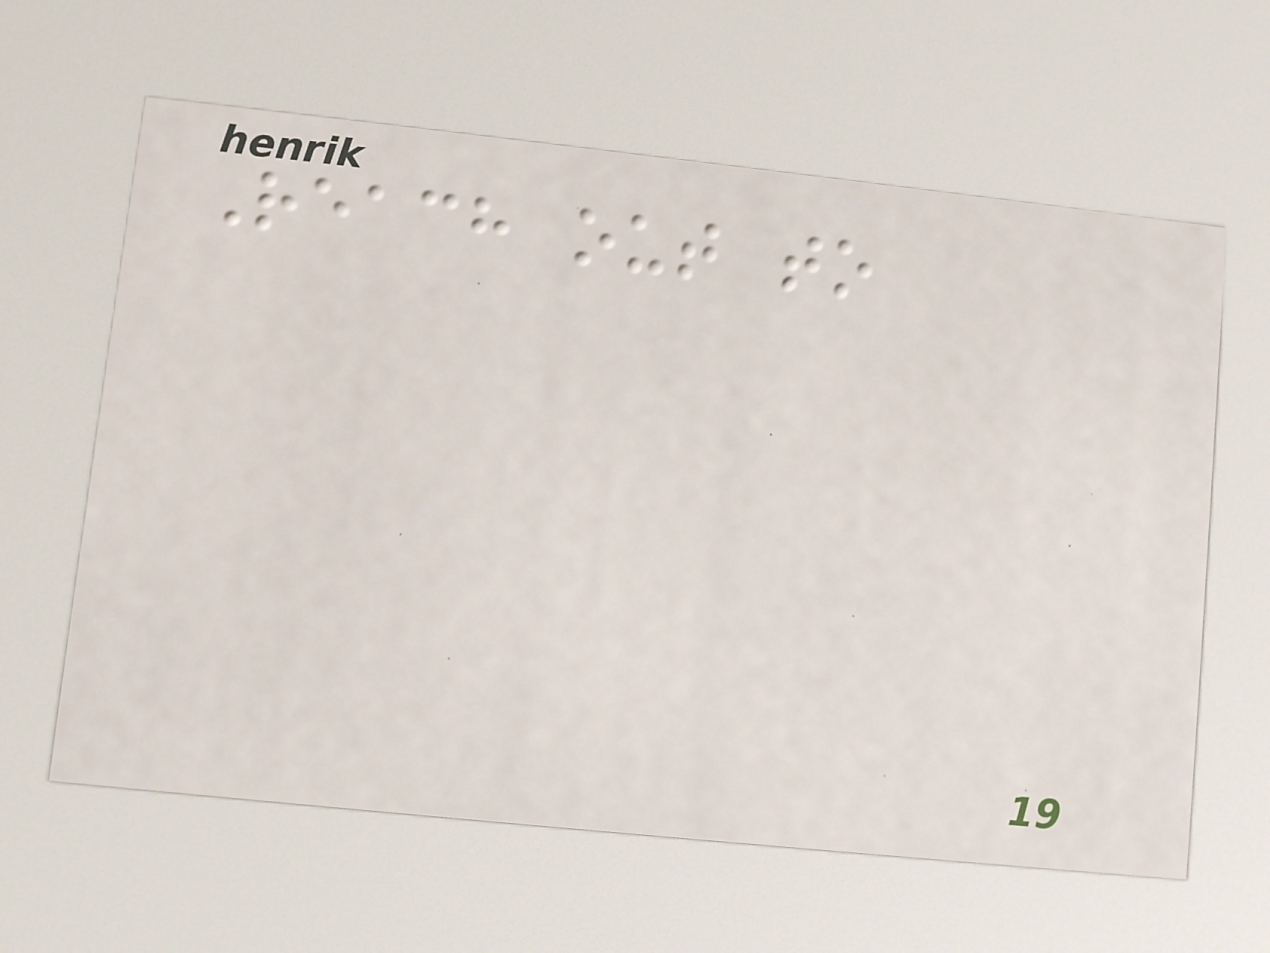Reach out to
